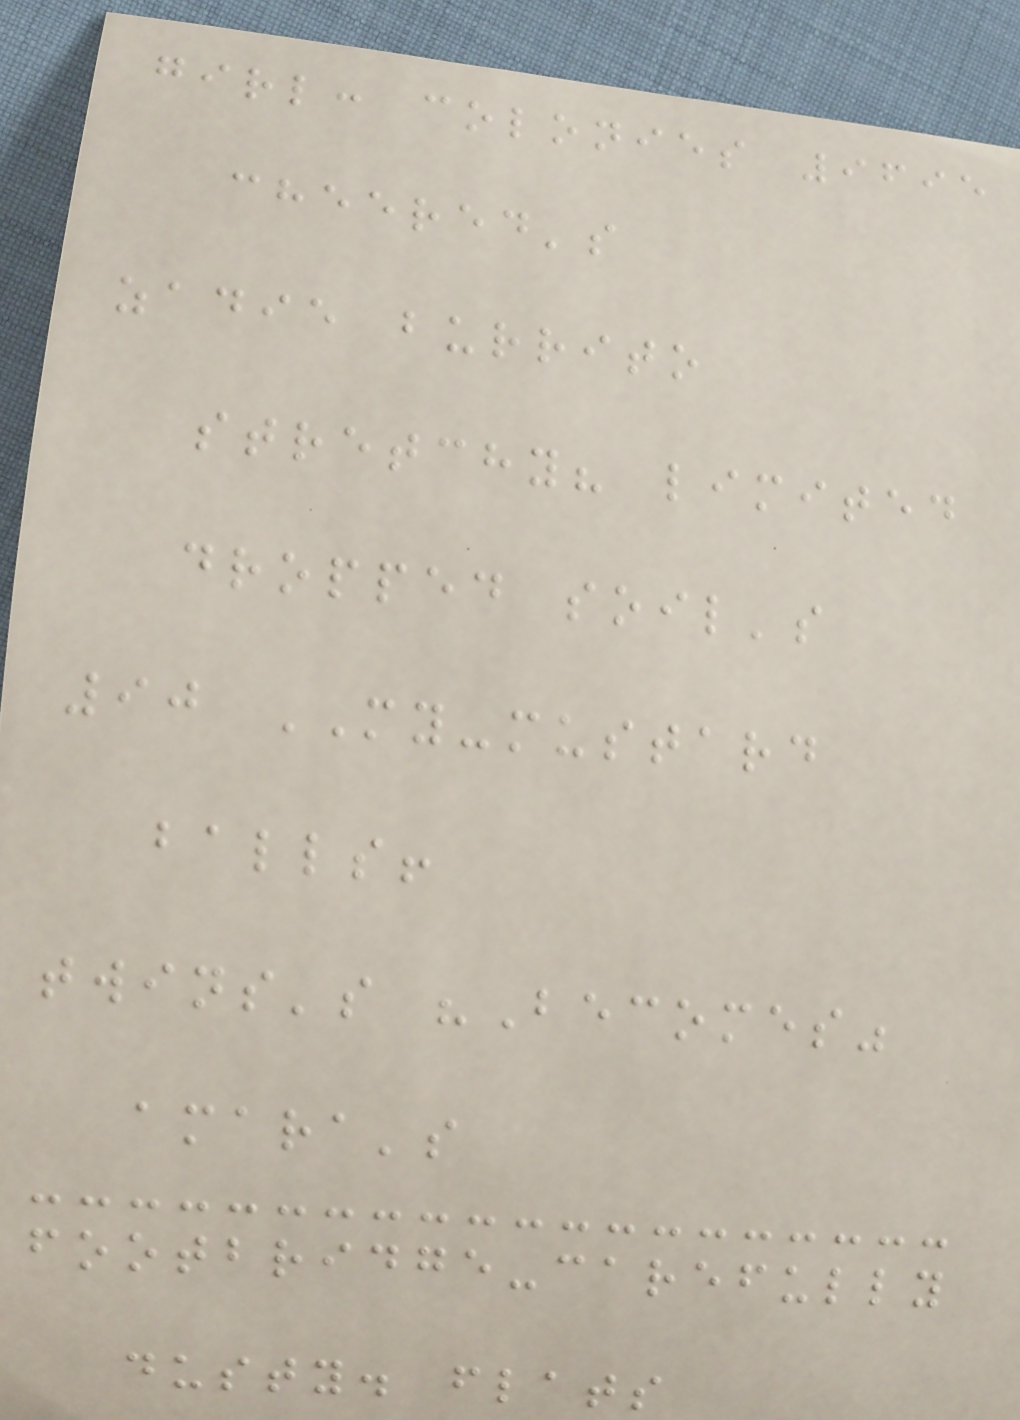girl: colonies 9695
cheered's
zadie burrito
stretchy? limited
dropped soil's
90 MY-mustard
balls!
twins's "Becomes"
amara's
footbridge-carefully
dusty. flats
